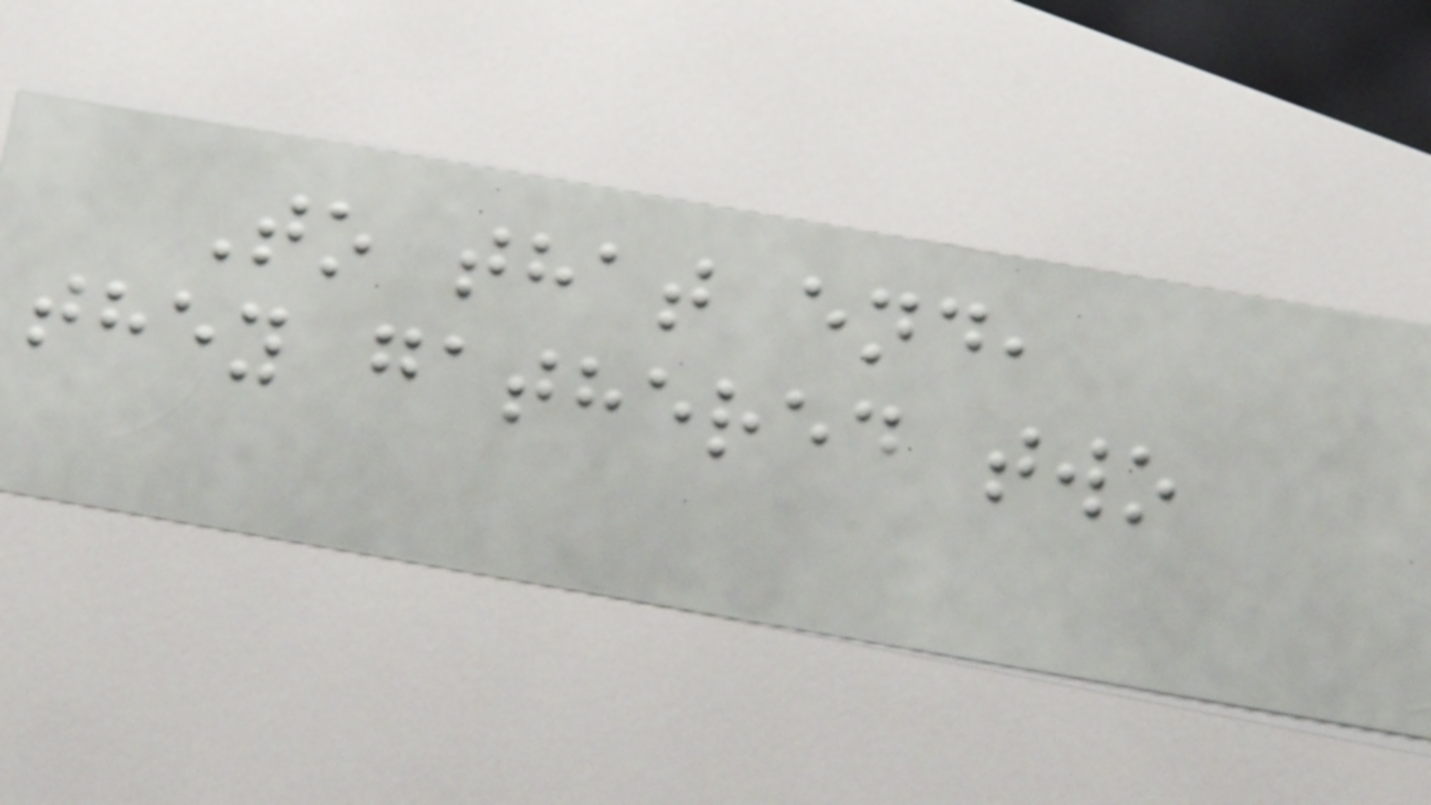To that end,
they gathered two
